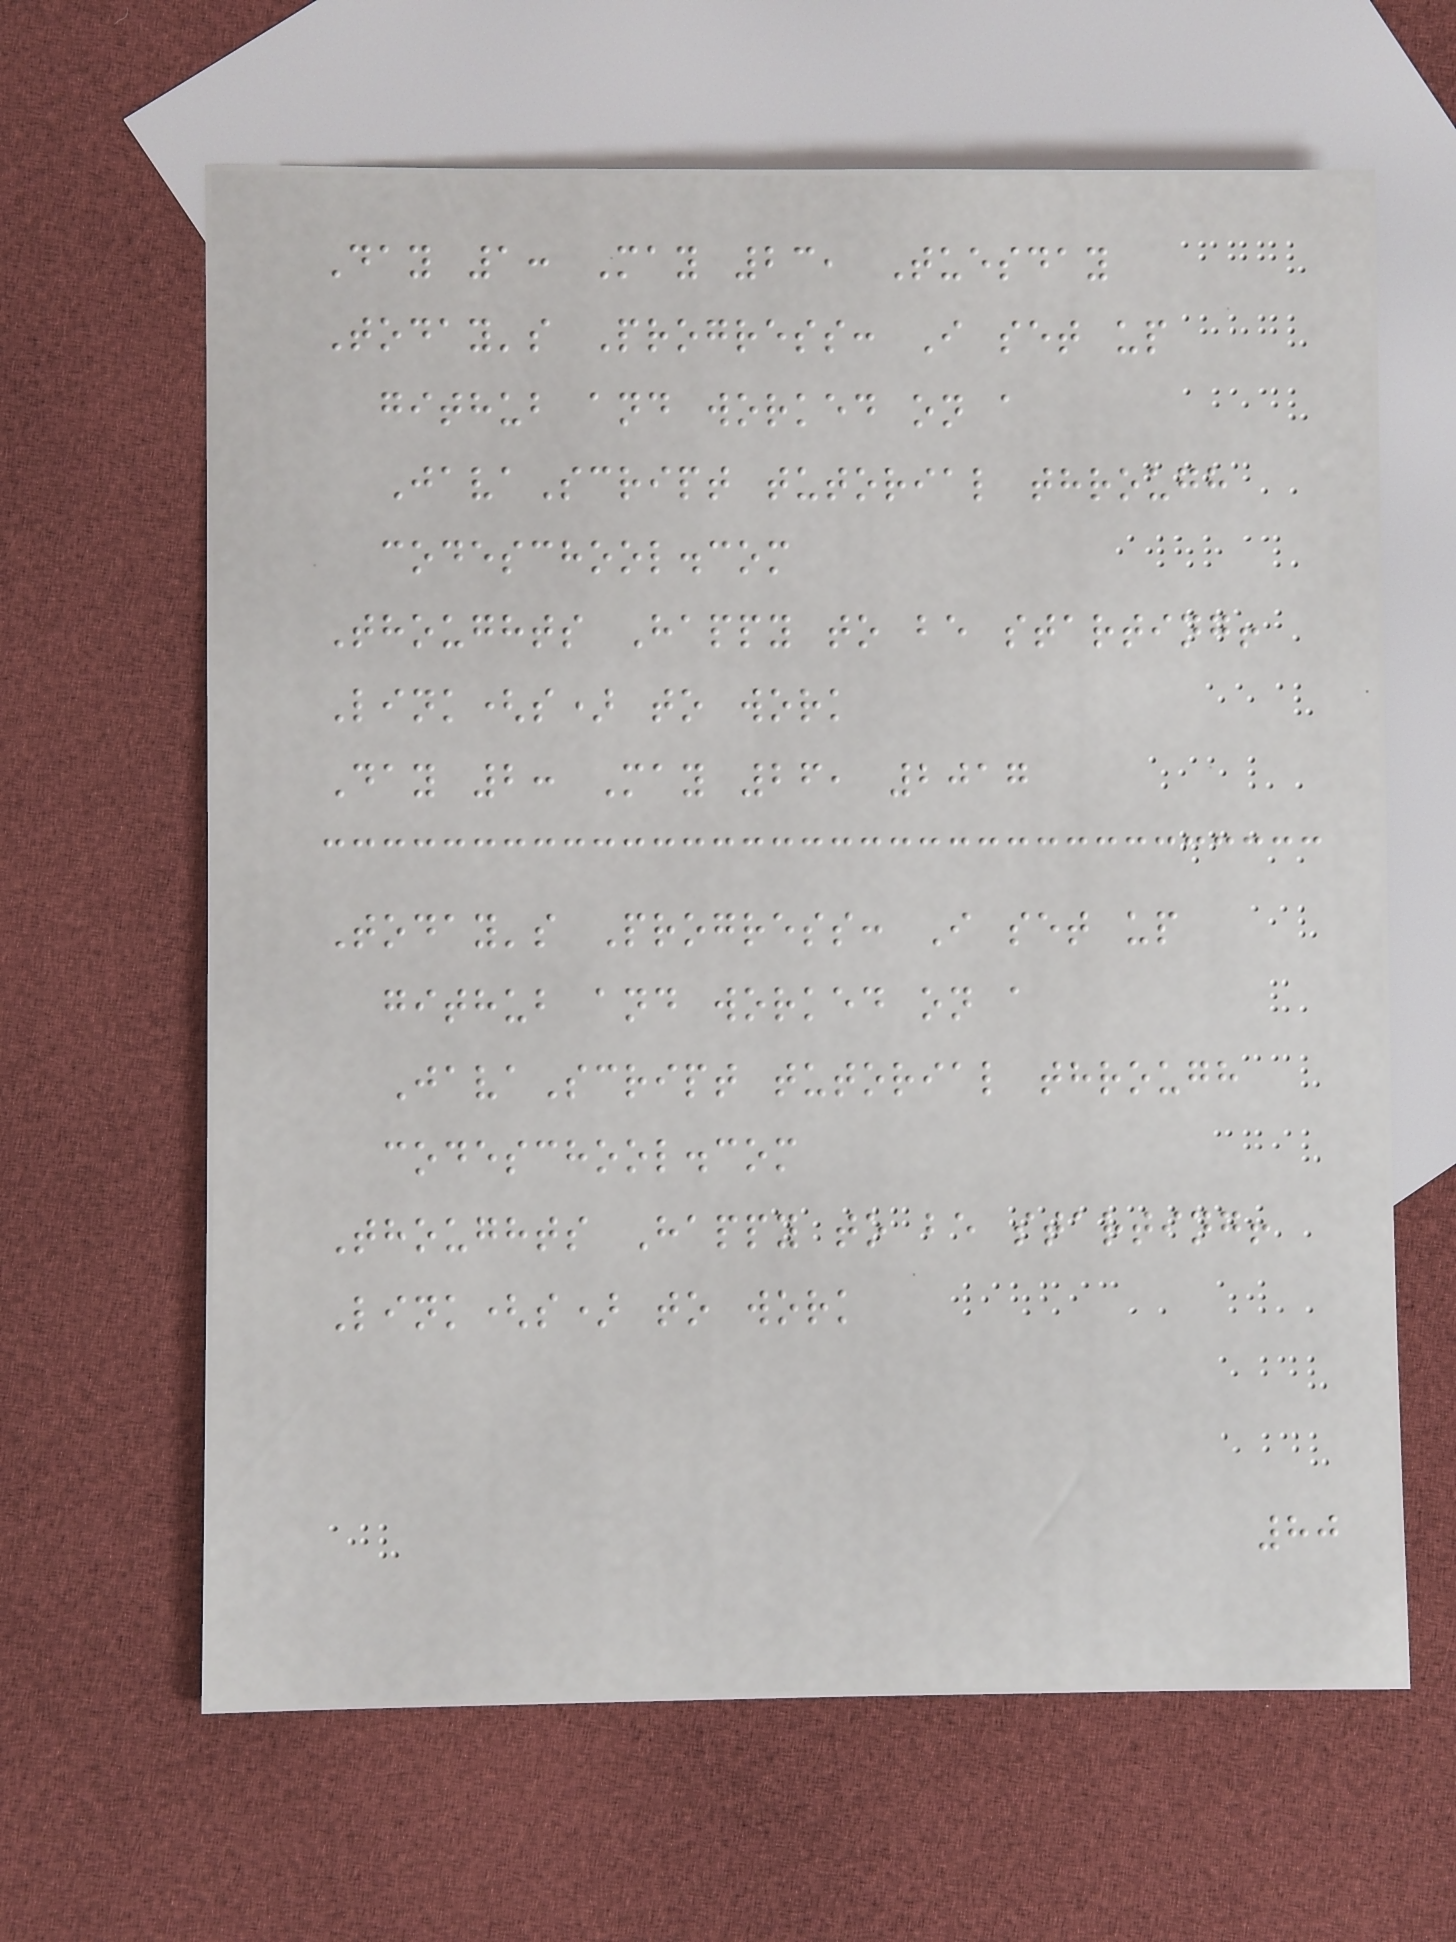Day 1: May 23, Tuesday
Today's Progress: I set up
github and worked on a
JavaScript tutorial through
codeschool.com
Thoughts Happy to be starting!
Link(s) to work
Day 2: May 26, 2017
Today's Progress: I set up
github and worked on a
JavaScript tutorial through
codeschool.com
Thoughts Happy to be starting!
Link(s) to work
80
